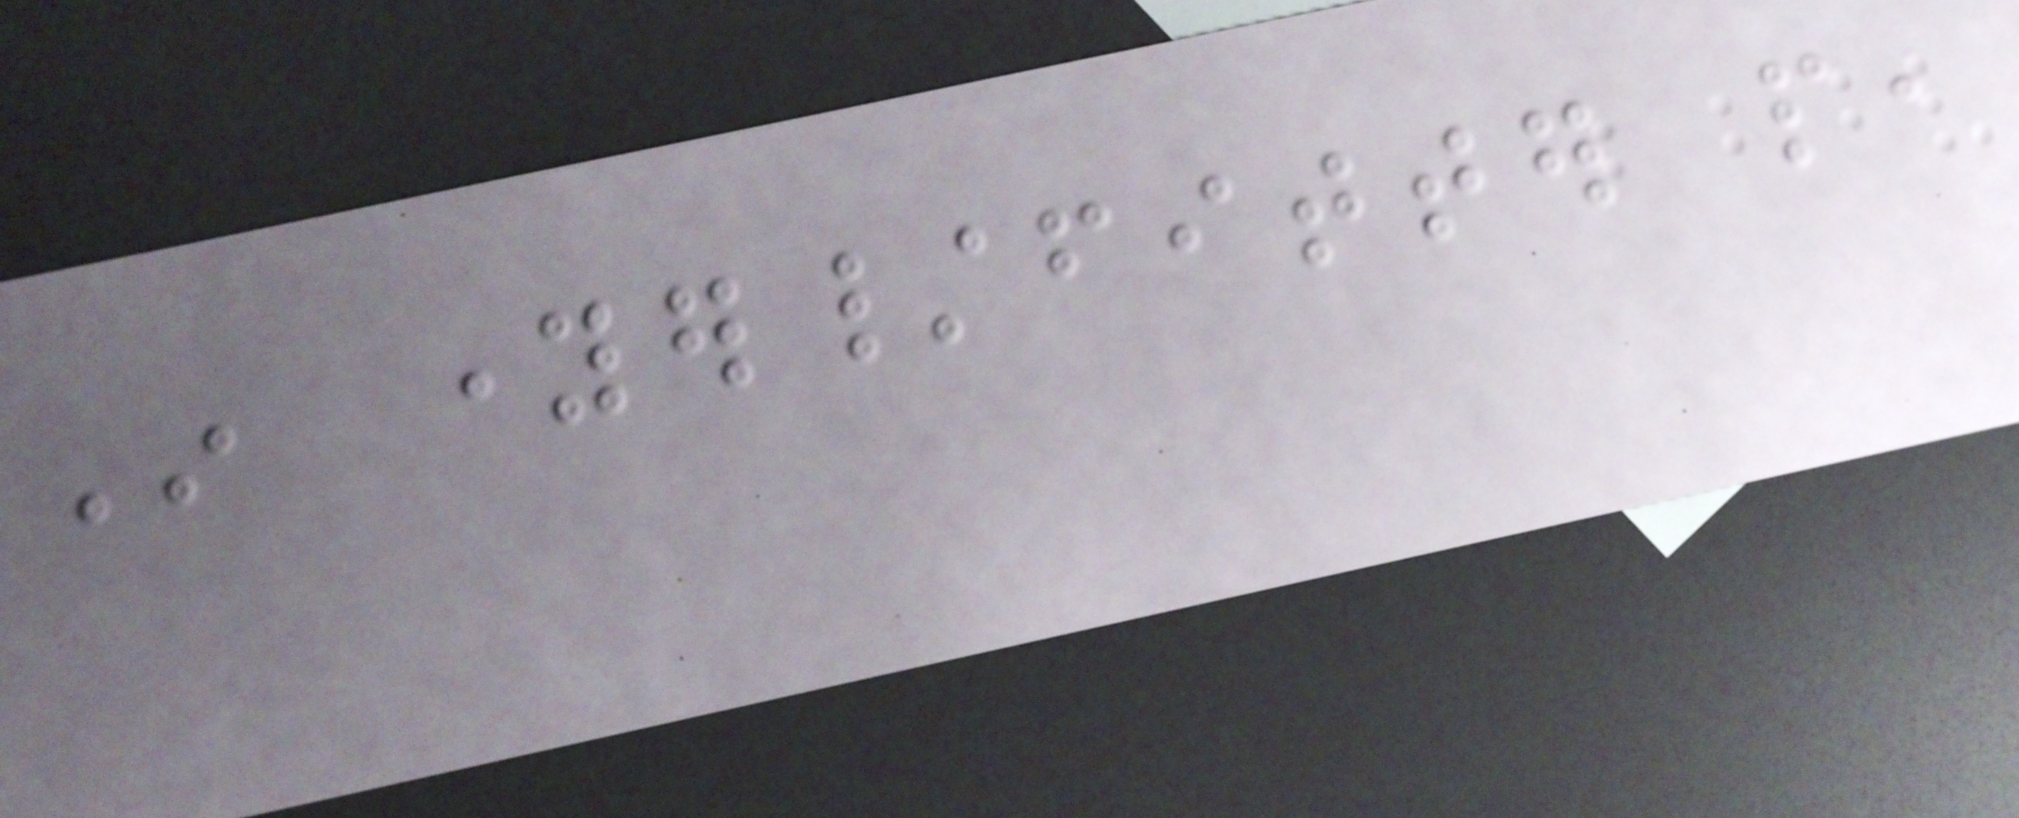In younger/fitter people,
